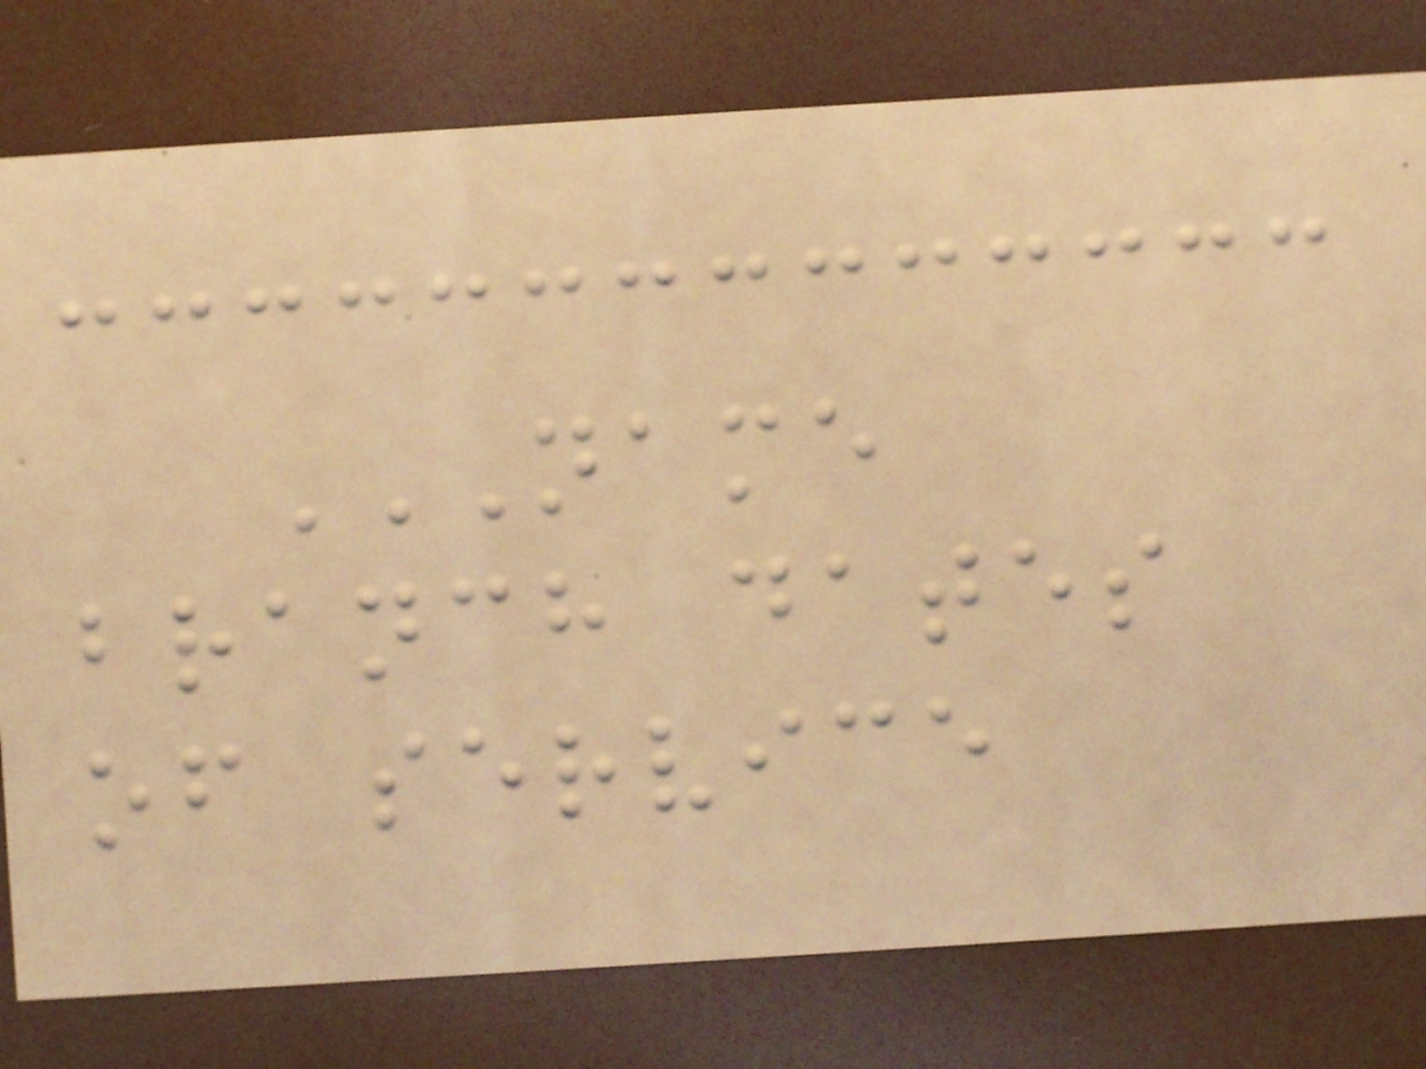NAME
BRANCH DATES
OF SERVICE
